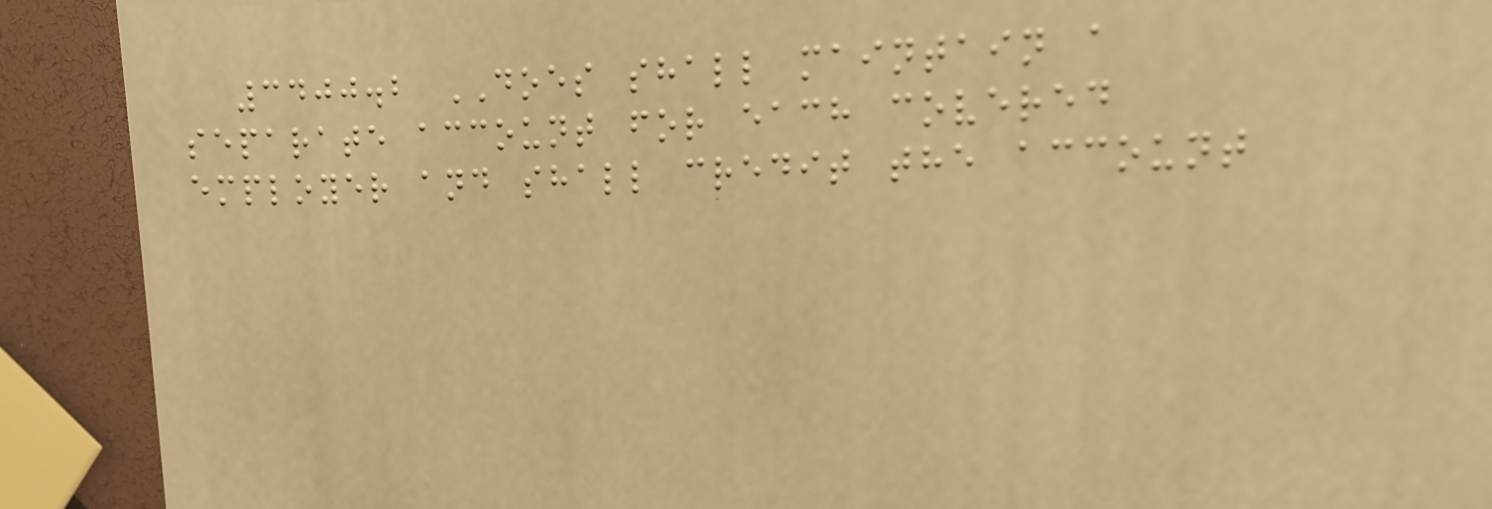3400.2 DOES shall maintain a
separate account for each covered
employer and shall credit the account
